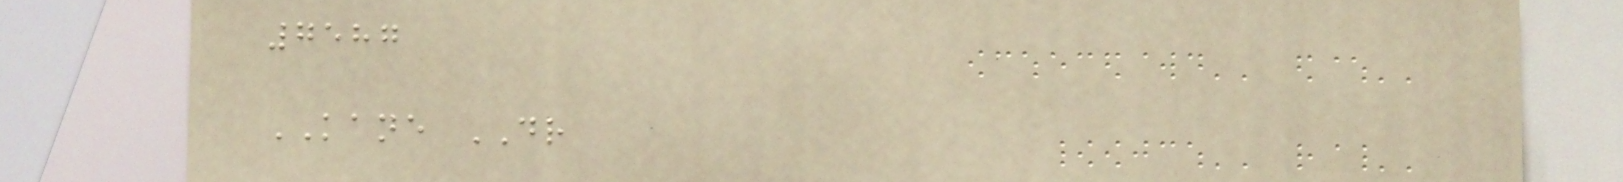7587
KANE DR
